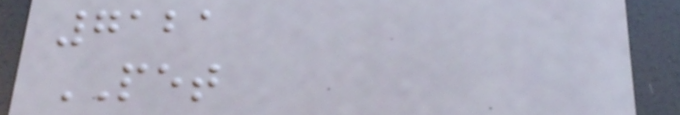7121
PET
